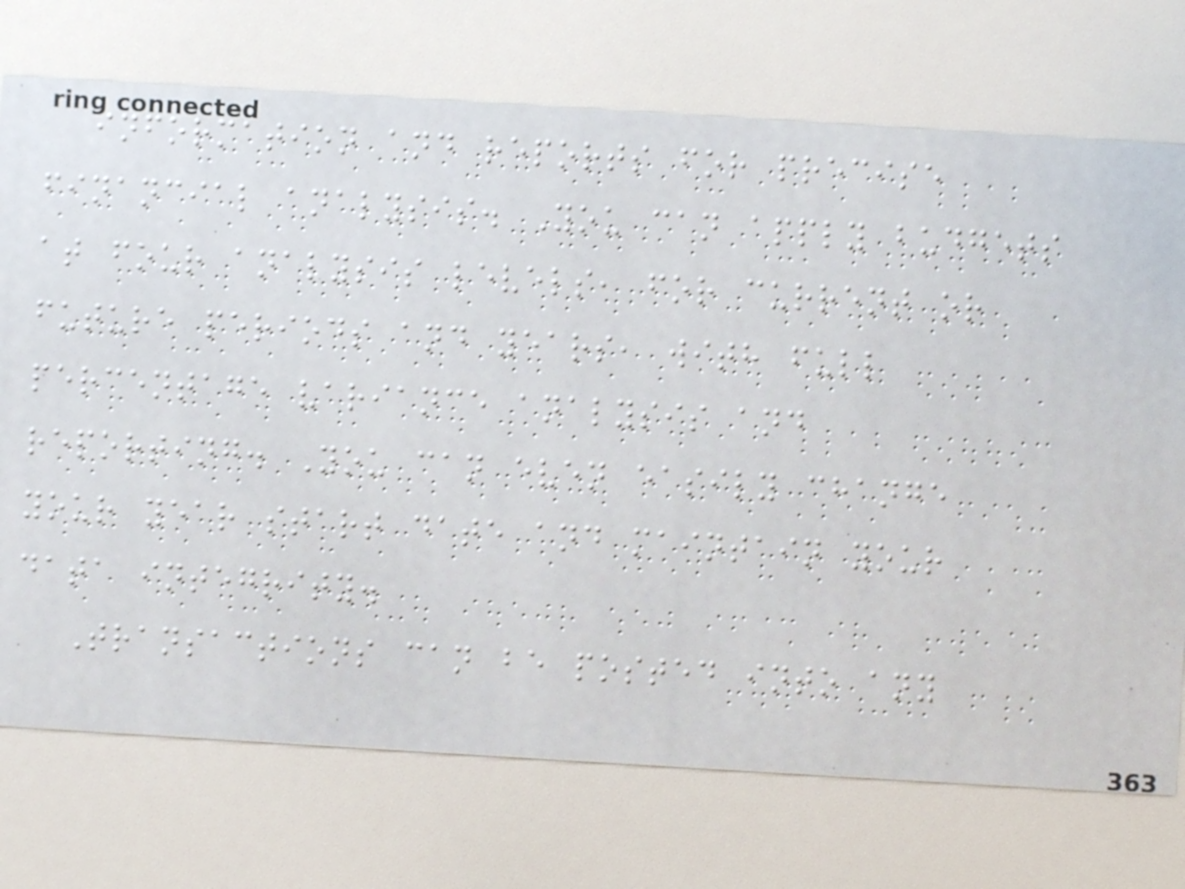information and reports for precise
financial analysis. You can apply budgets
at four analysis levels, for current or
future periods and years, with full
percentage variance analysis and
reporting. You can even easily change
your year start date and maintain your
data integrity.
Transactions can be posted into any
